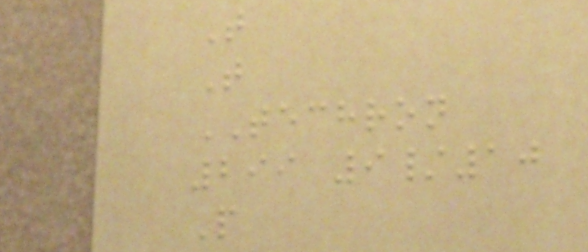T
T
TECHRON
299 9/10
P
